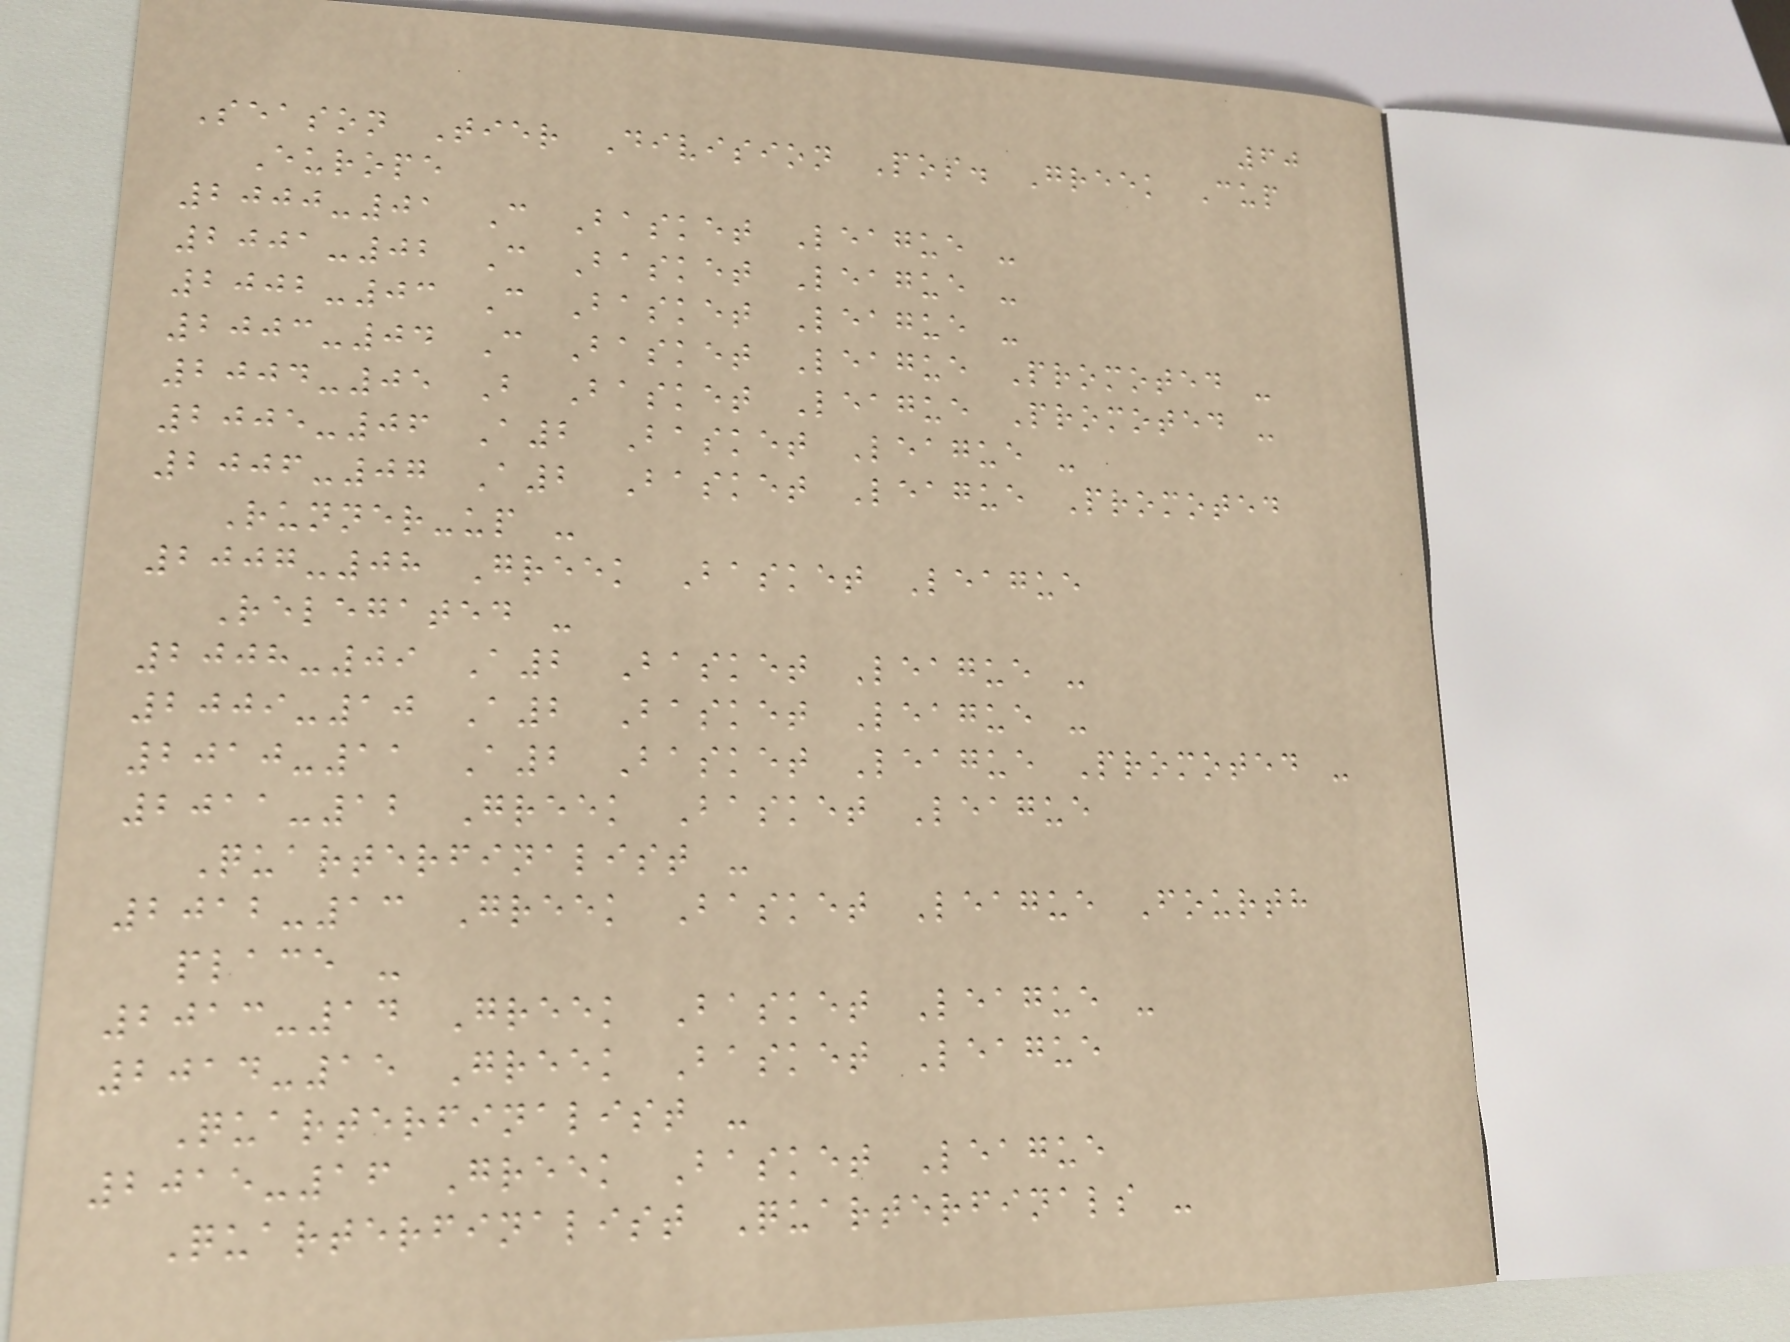60
Season Tier Division Pos. Greek Cup
Europe
2000-01 C Basket League -
2001-02 C Basket League -
2002-03 C Basket League -
2003-04 C Basket League Promoted -
2004-05 B Basket League Promoted -
2005-06 A2 Basket League -
2006-07 A2 Basket League Promoted
Runner-up -
2007-08 Greek Basket League
Relegated -
2008-09 A2 Basket League -
2009-10 A2 Basket League -
2010-11 A2 Basket League Promoted -
2011-12 Greek Basket League
Quarterfinalist -
2012-13 Greek Basket League Fourth
place -
2013-14 Greek Basket League -
2014-15 Greek Basket League
Quarterfinalist -
2015-16 Greek Basket League
Quarterfinalist Quarterfinals -
